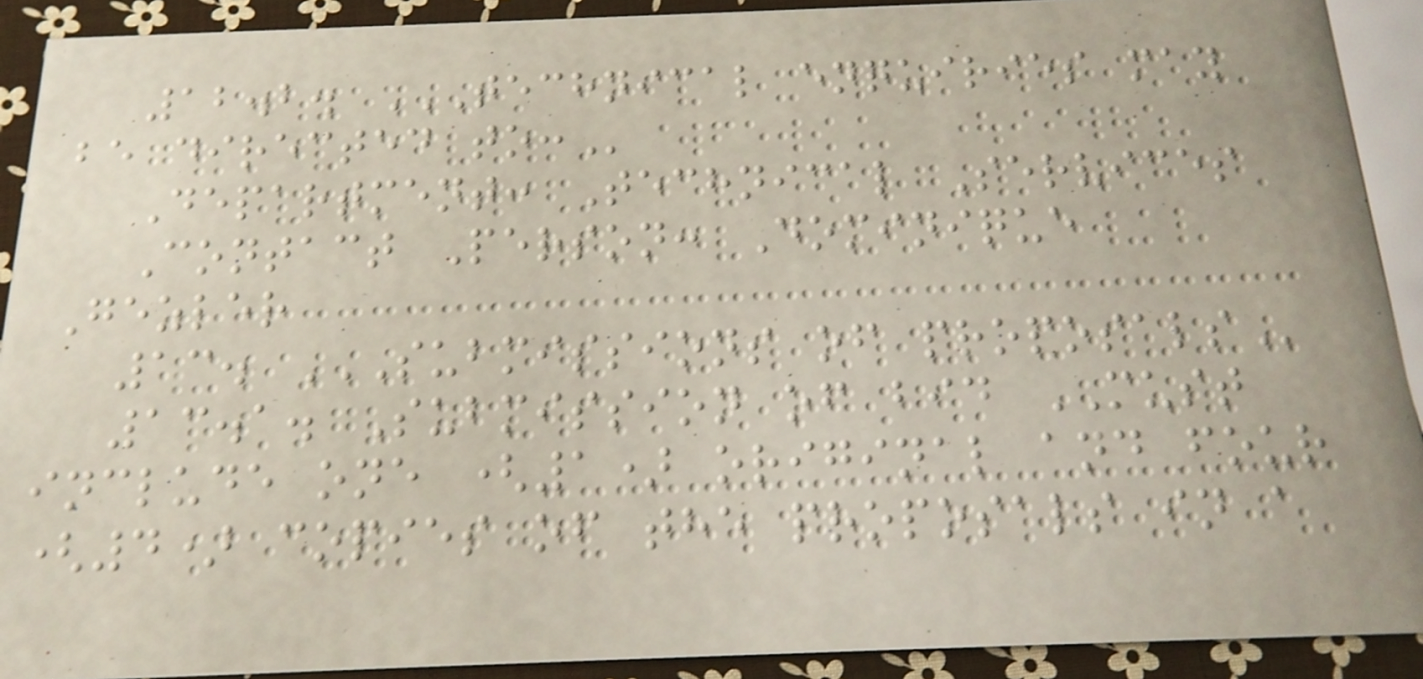12.2. TECHNICAL ENQUIRIES MAY
BE DIRECTED TO:
Department: Technical Services
Contact Person: Dominique
Gezler
13. SUBMISSIONS OF PROPOSALS
13.1. Submission of bid MUST
include one (1) original and four
(4) copies of the proposals in a
